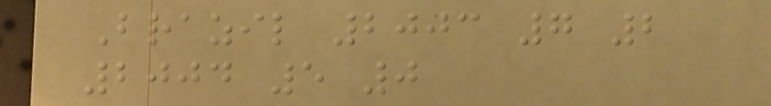Brazil 2003 7 2
2004 5 0
